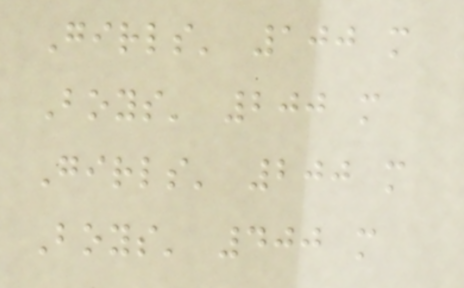Girls' 100 m
Boys' 200 m
Girls' 200 m
Boys' 400 m
